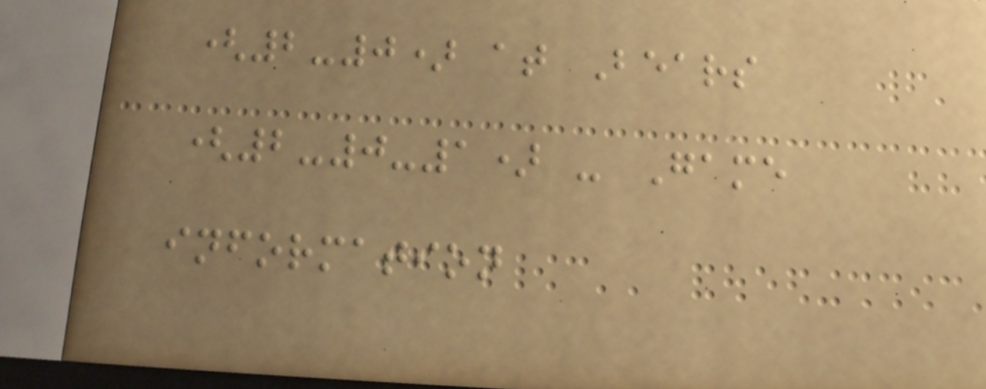(2-0) at Bears
(2-0-1) - Game
information
